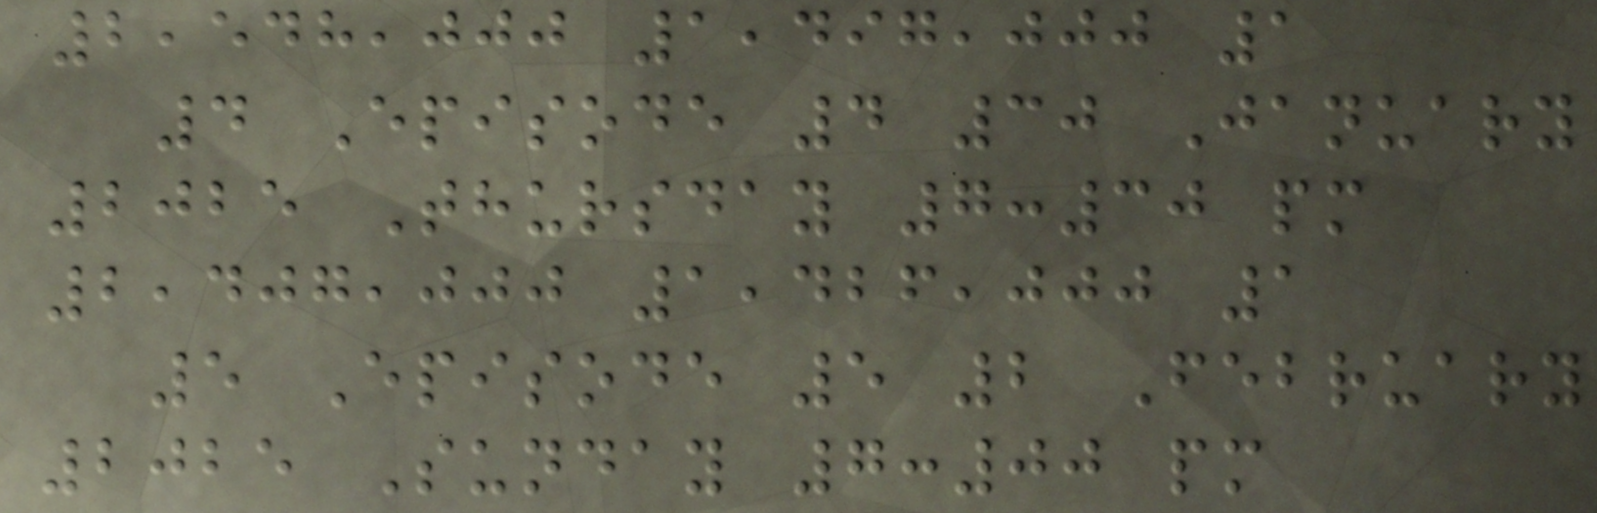2,548,000 1,497,000 1
4 Episode 4 30 January
2025 Thursday 7:30 pm
2,407,000 1,426,000 1
5 Episode 5 2 February
2025 Sunday 7:00 pm
